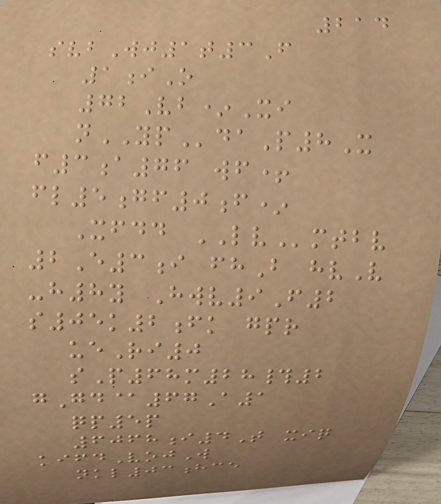214
svbWj1t3F
1iO
72Vb*Xi
nYPdaP8X
f3a76 wf+
fl5gf0f*
Xfdd LVmtbv
2E3i fhB hvV
-h8y Hwv9F2
s05k2fk gpr
ueRi0
sP68m28#2
gGd@67A1
qp5p
6068i4T xiq
kifdVojW
nkl03hce
